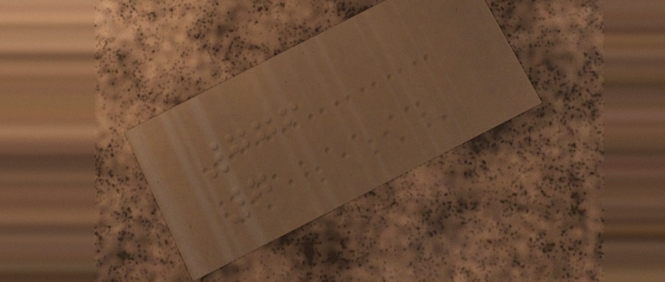776
7
